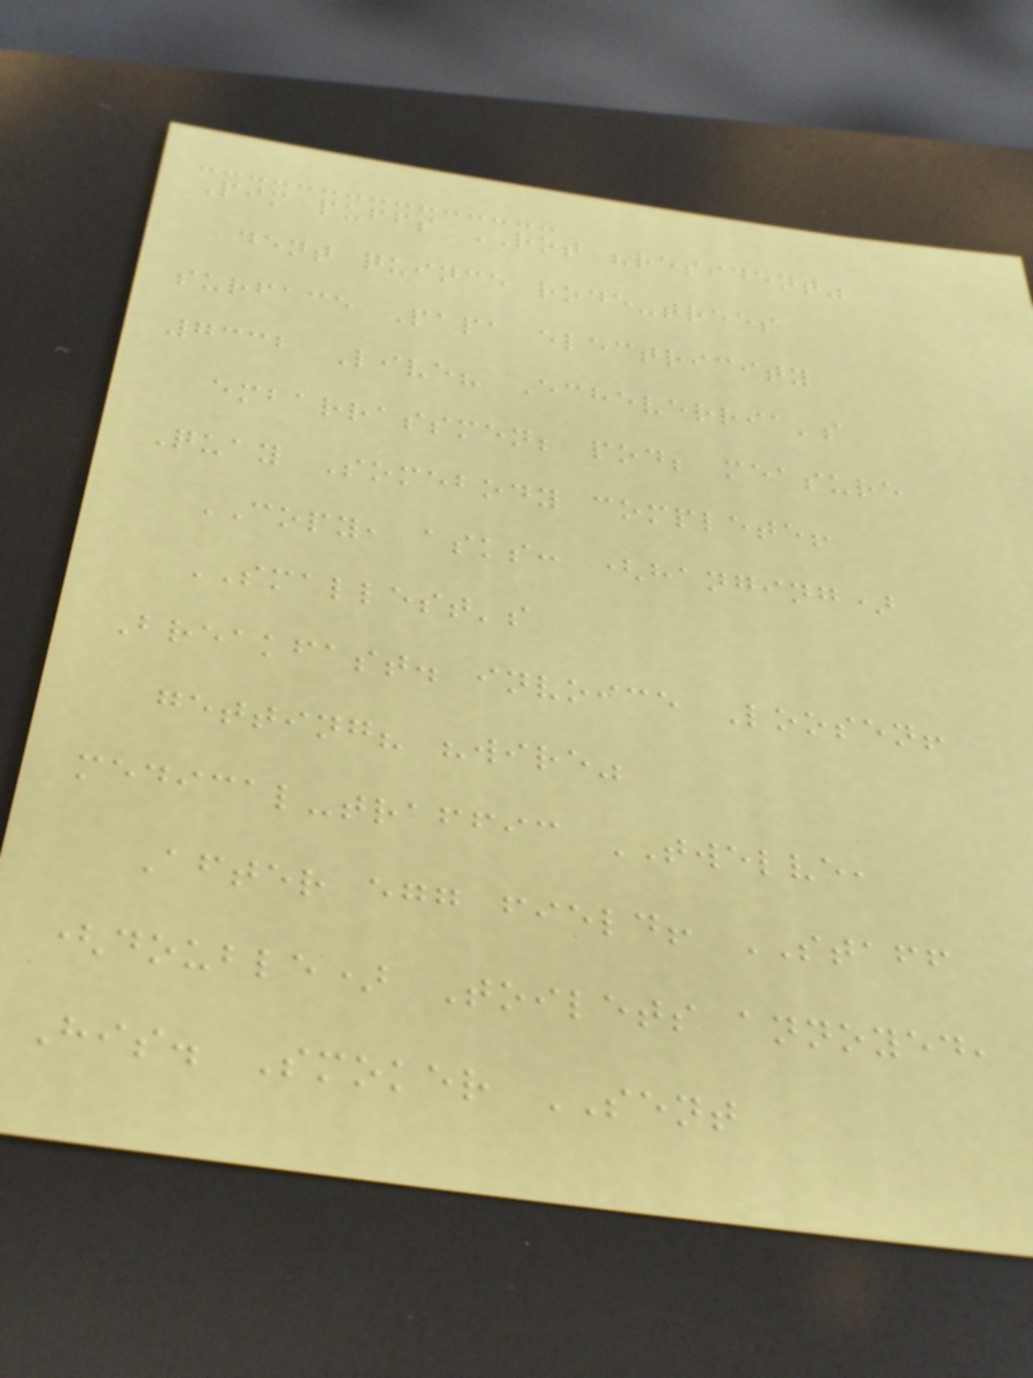Pim puffs ROT "resident"
dent quince rode-trees
surface Papa electricity
7332 Live? Echeverria's
embarrassmen; pod; measure
Quay Somebody complete!
COPY, asks: (hanging)
SMALLEST's
Breakfast. invoice Loosen!
getting? "wire"
medical-traffic TWELVE,
After egg field! STAFF
(double) Toilets annoyed,
His. Smoker SENT
